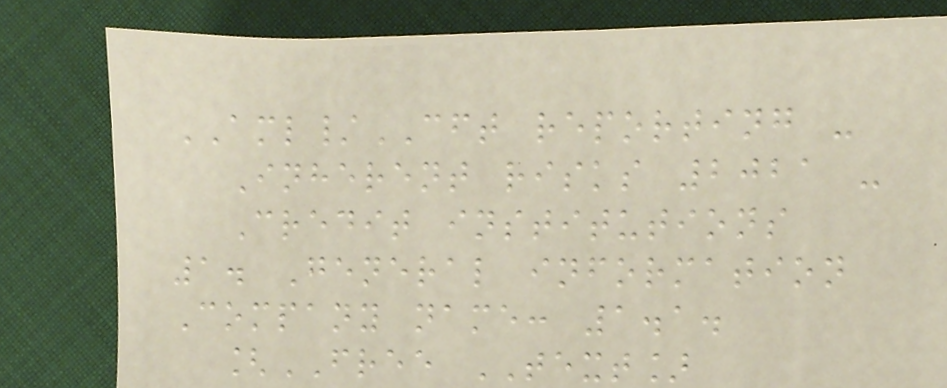AML/CFT reporting -
Inherent risks 2021 -
Credit institutions
1. General information
Company name: 1.1.
[FREE TEXT]
